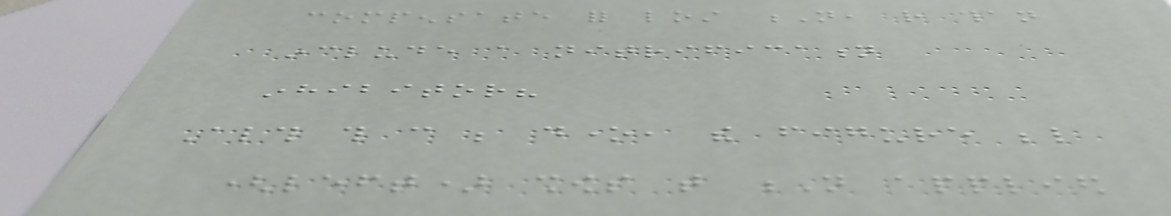compensate for lost N, rather than
include a nitrification
inhibitor?
Although this can be done, the figure below
(left) shows that N applied
